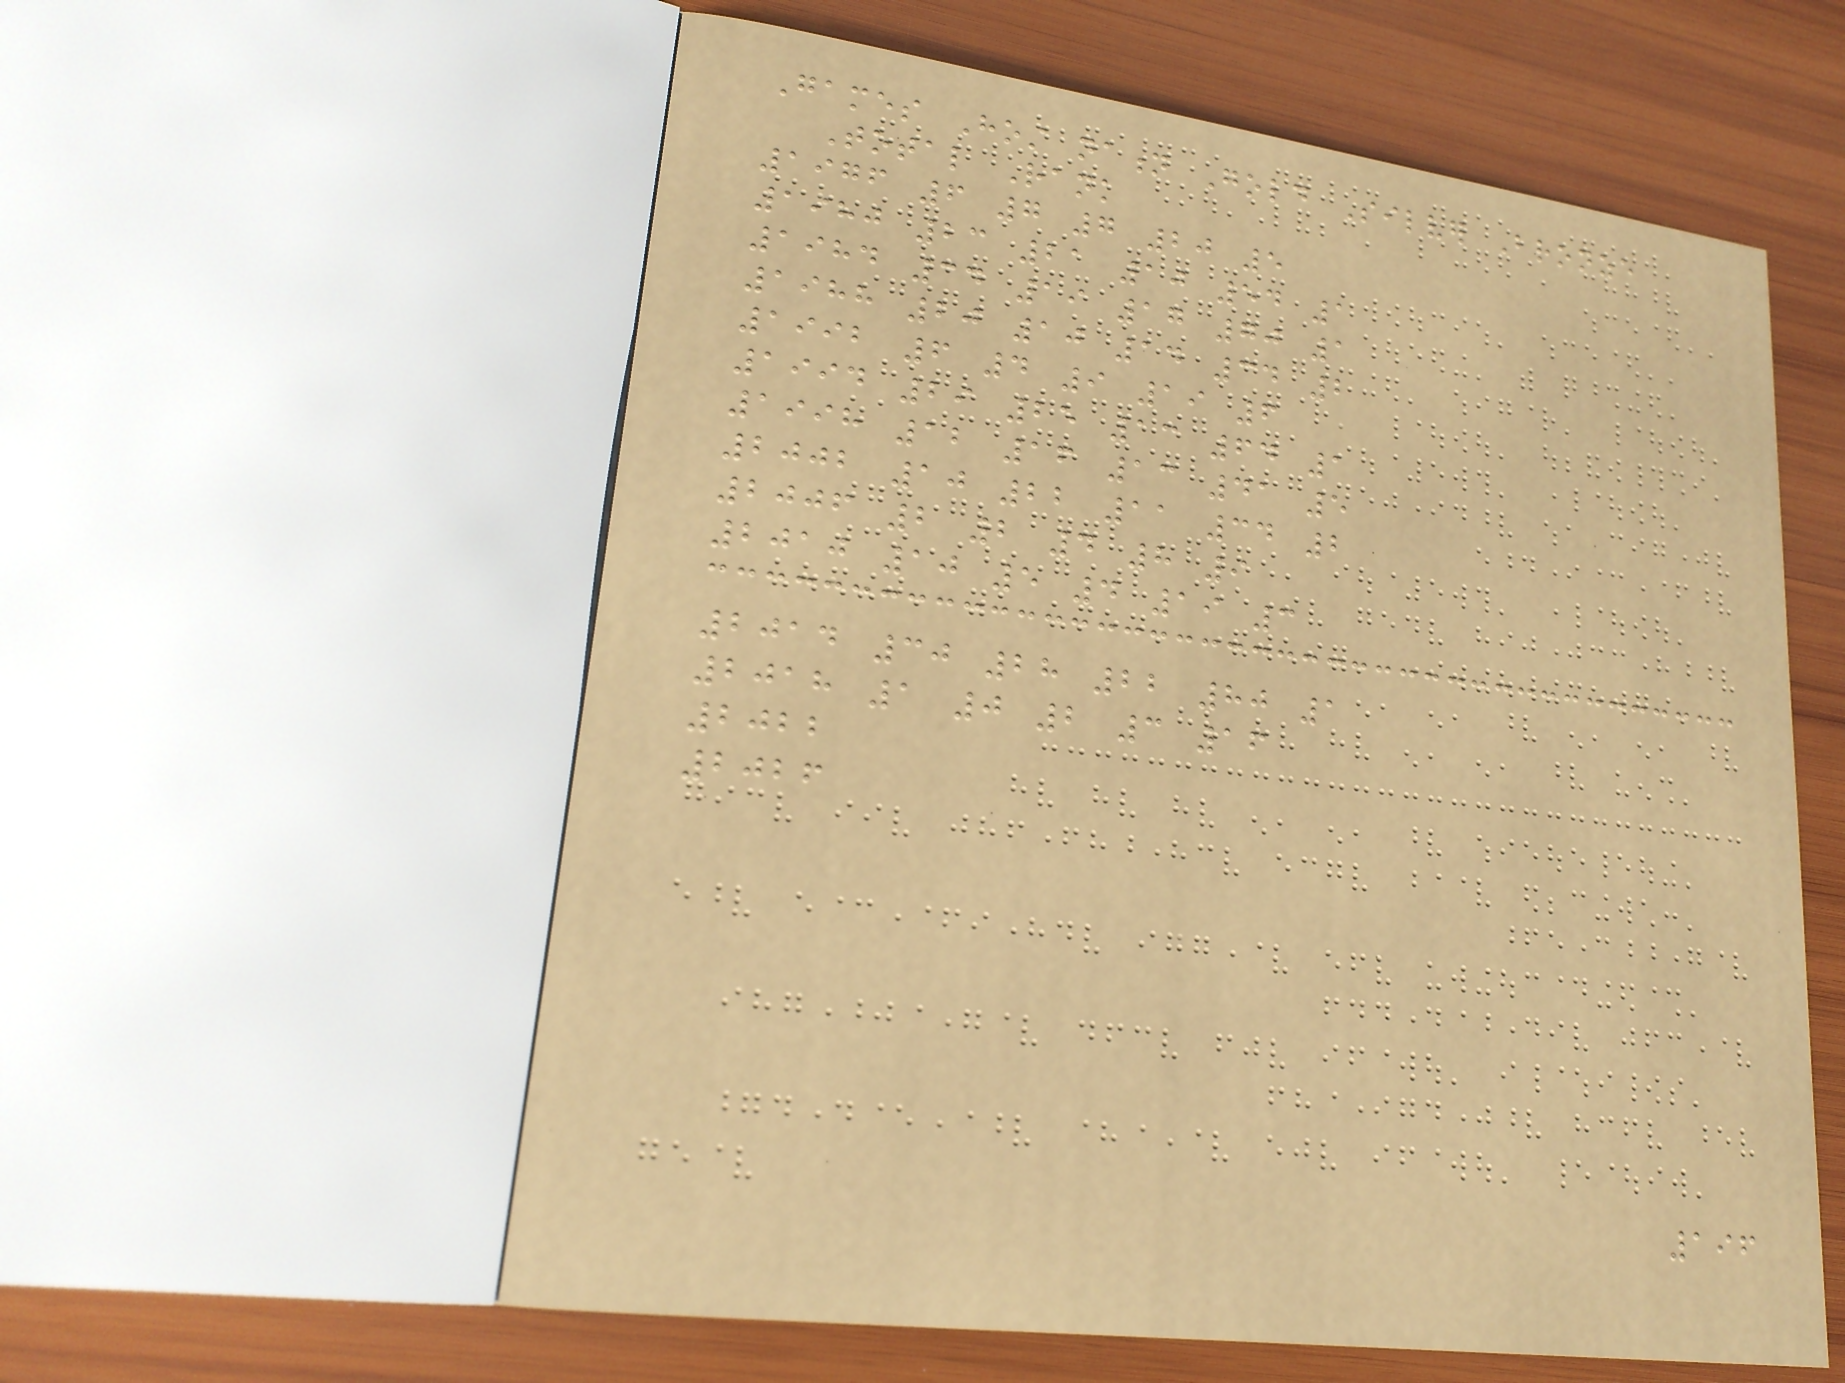Games Host nation Gold Silver Bronze
Total Rank
1976 6 7 7 20 5
1980 23 21 10 54 1
1984 34 19 17 70 1
1988 20 10 14 34 2
1992 6 4 9 19 6
1994 29 25 13 64 1
1998 12 16 13 41 5
2002 10 22 11 34 2
2006 2 2 4 8 9
2010 10 5 4 19 3
2014 30 28 22 80 1
2018 1 0 2 3 16
2022
2026
196
